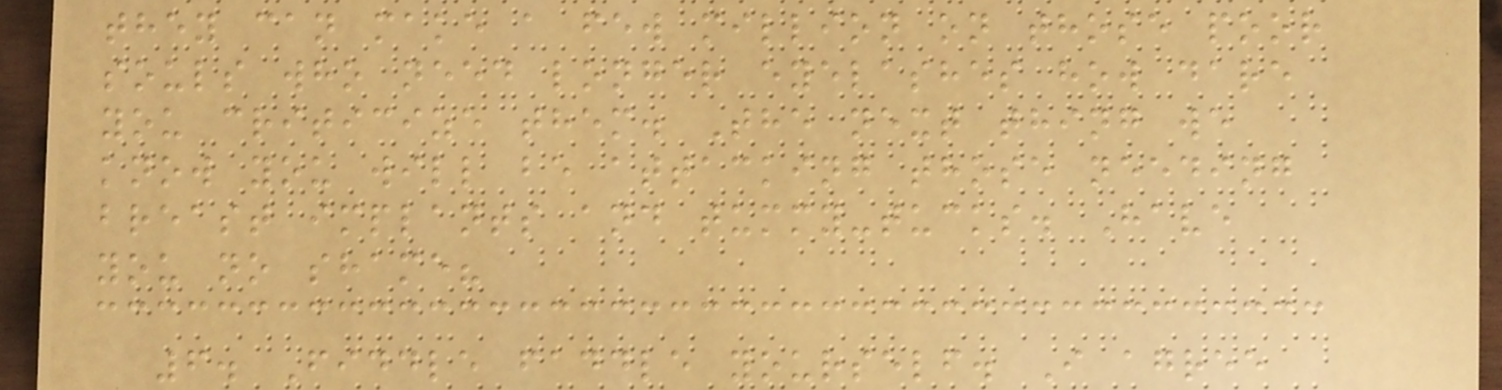they can make a few million on those poor
souls who need longer eyelashes how dare
you criticize them. The next thing we
know you will be attacking those needing
breast implants and tummy-tucks. Have
you no shame?
6. Fiddle faddle yourself. I agree
